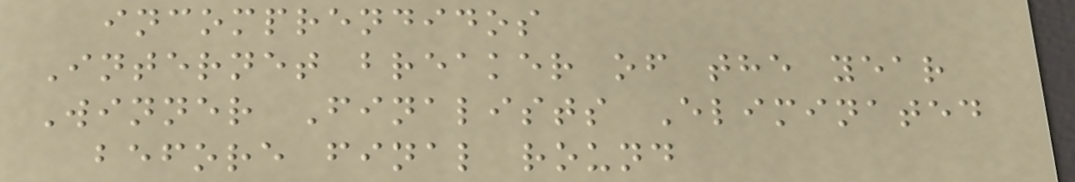incomprendidos
Internet breaker of the year
Winner Finalists Eliminated
before final round
